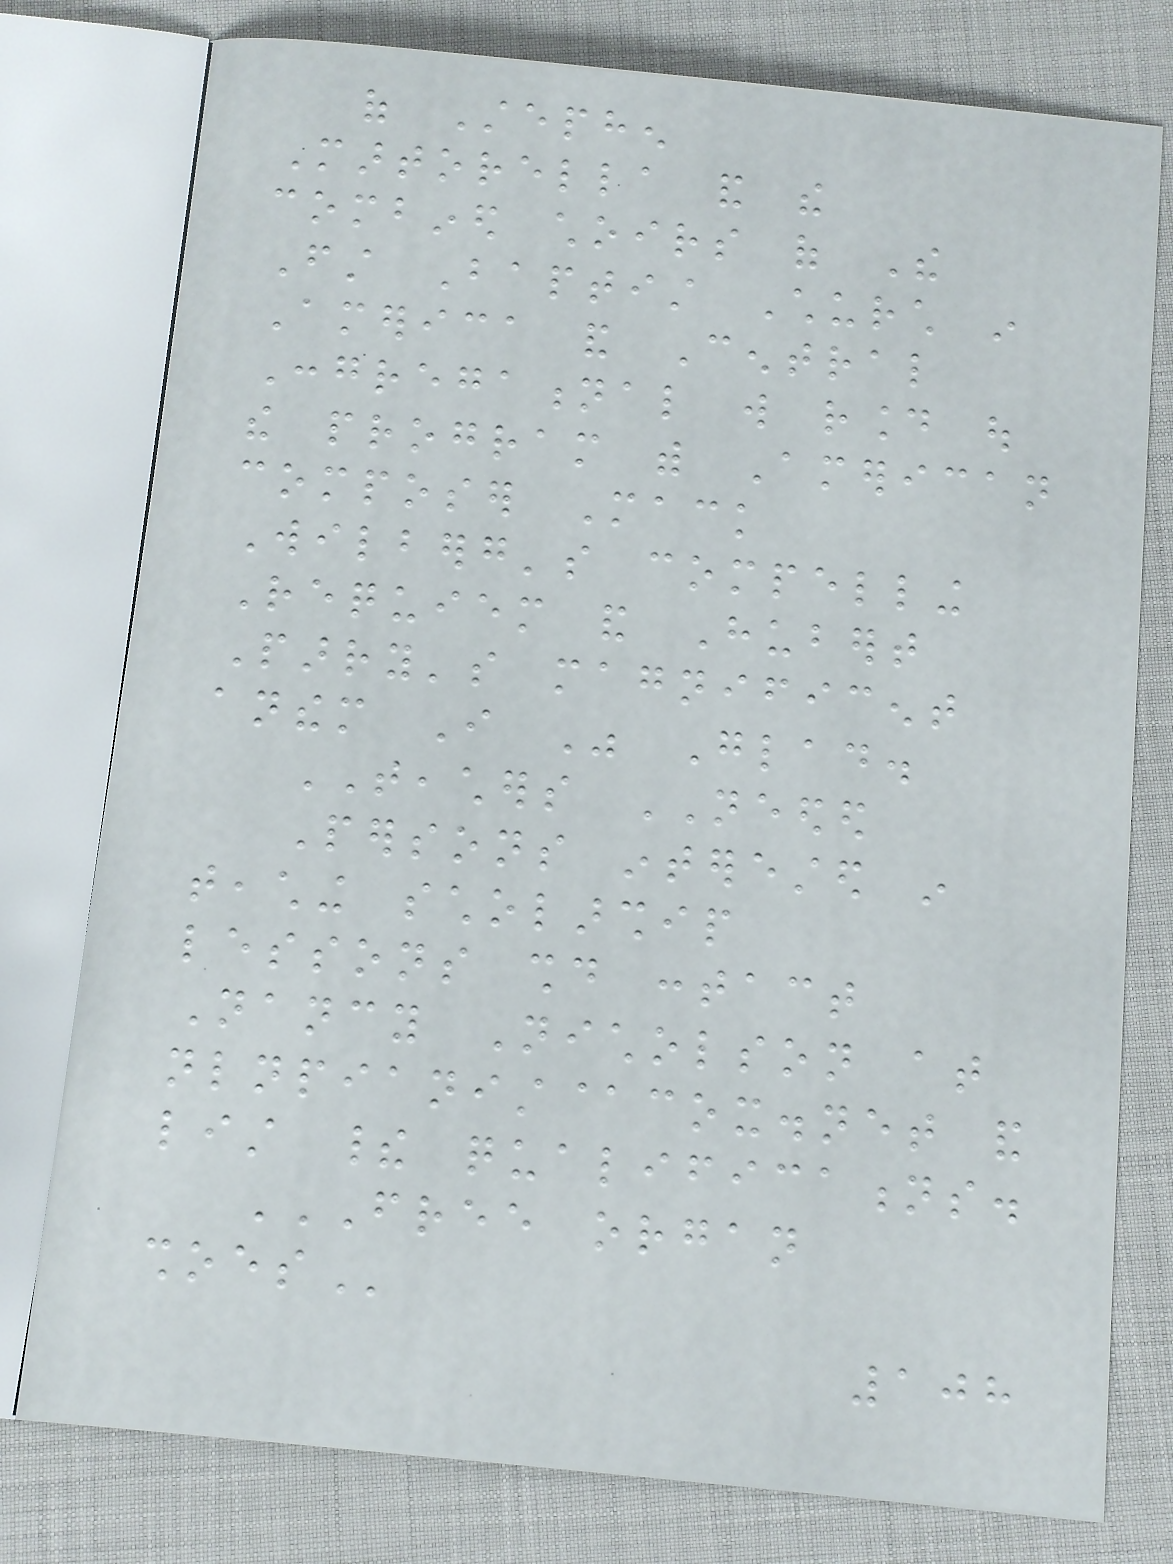of Stephen
Martorella and the
combined choirs of The
First Baptist Church in
America and Central
Congregational will round out
the program with American
composer Mack
Wilberg's compelling
Requiem and Hubert
Parry's magnificent
anthem I Was Glad.
TEACHERS NEEDED
Persons interested in
teaching scholarship
lessons should contact
Nancy Nicholson at
nlnpianist@cox.net and
list their qualifications.
FREE ORGAN
SHOES
108
